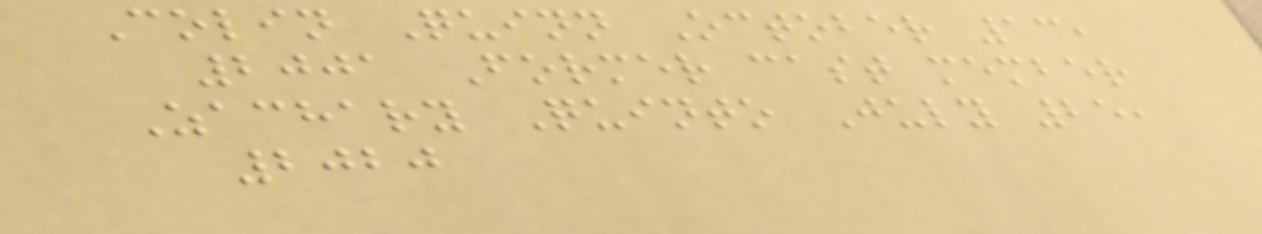Colin Quinn October 13,
2001 Former cast member
Zachary Quinto July 25,
2020
